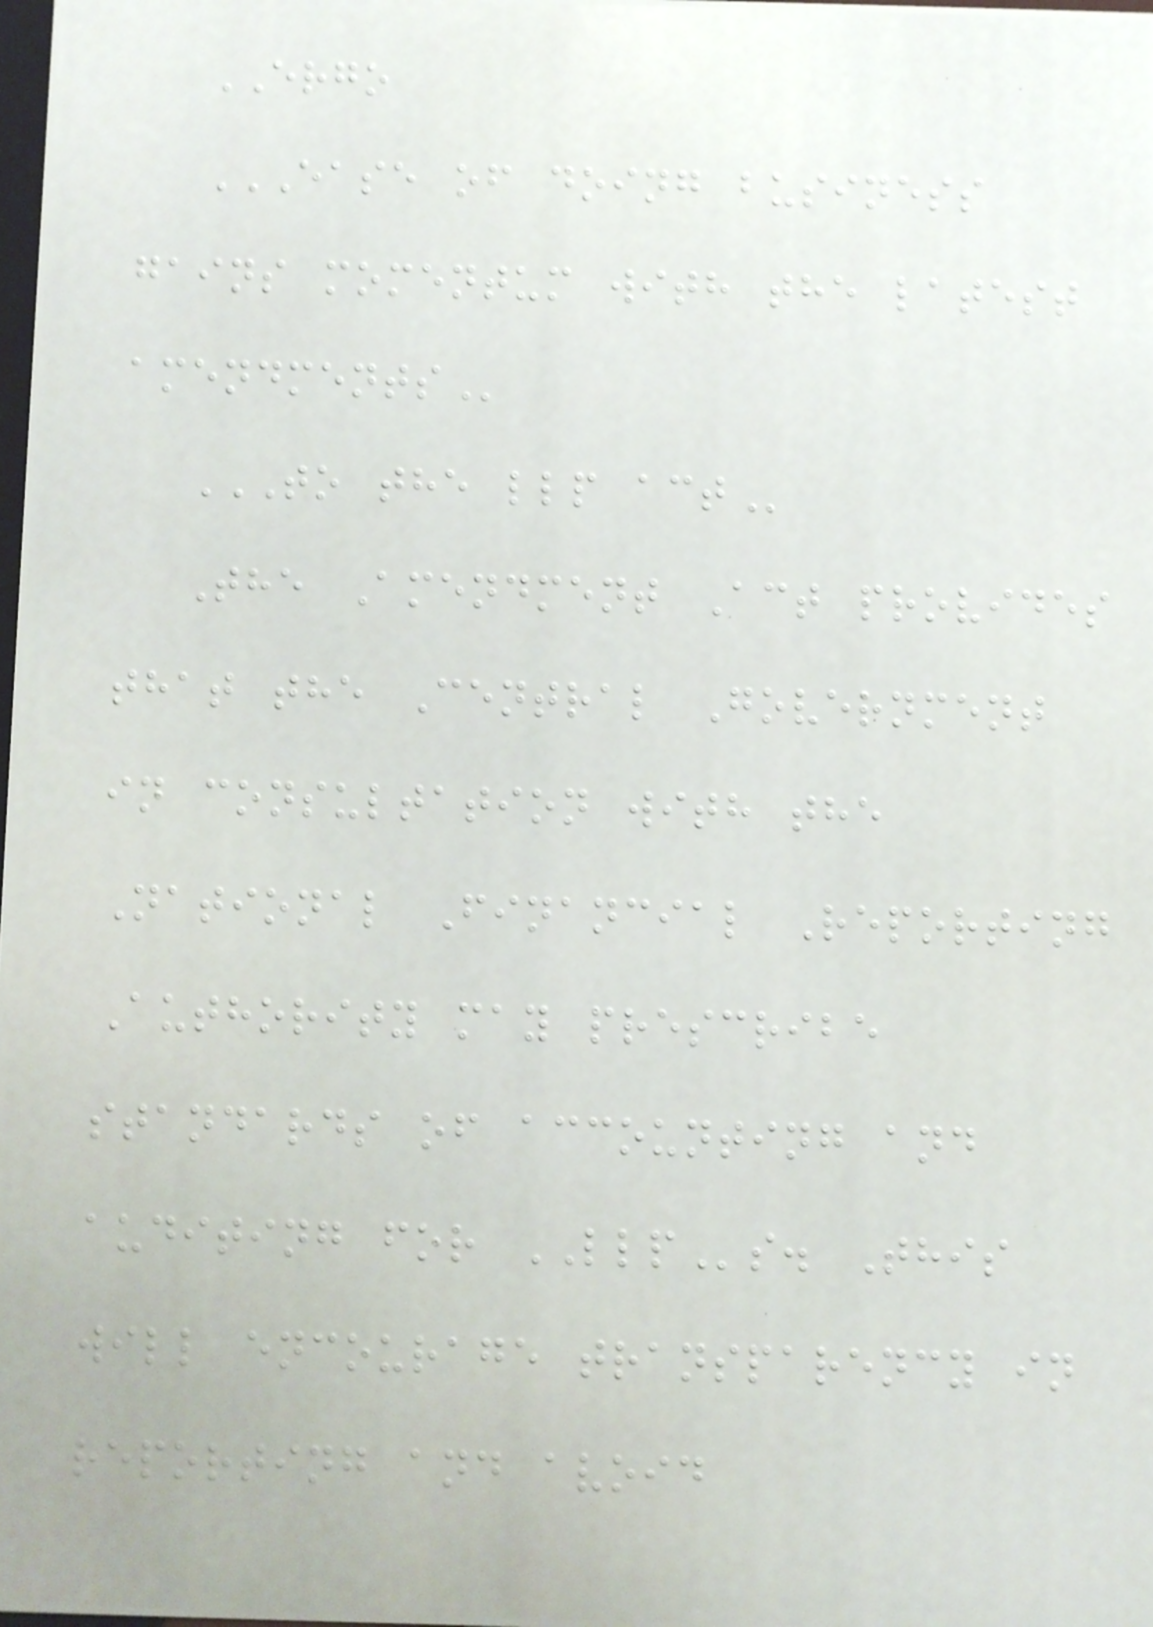ERGO
EASE OF DOING BUSINESS
GAINS MOMENTUM WITH THE LATEST
AMENDMENTS
TO THE LLP ACT
The Amendment Act provides
that the Central Government
in consultation with the
National Financial Reporting
Authority may prescribe
standards of accounting and
auditing for LLPs. This
will encourage transparency in
reporting and avoid
